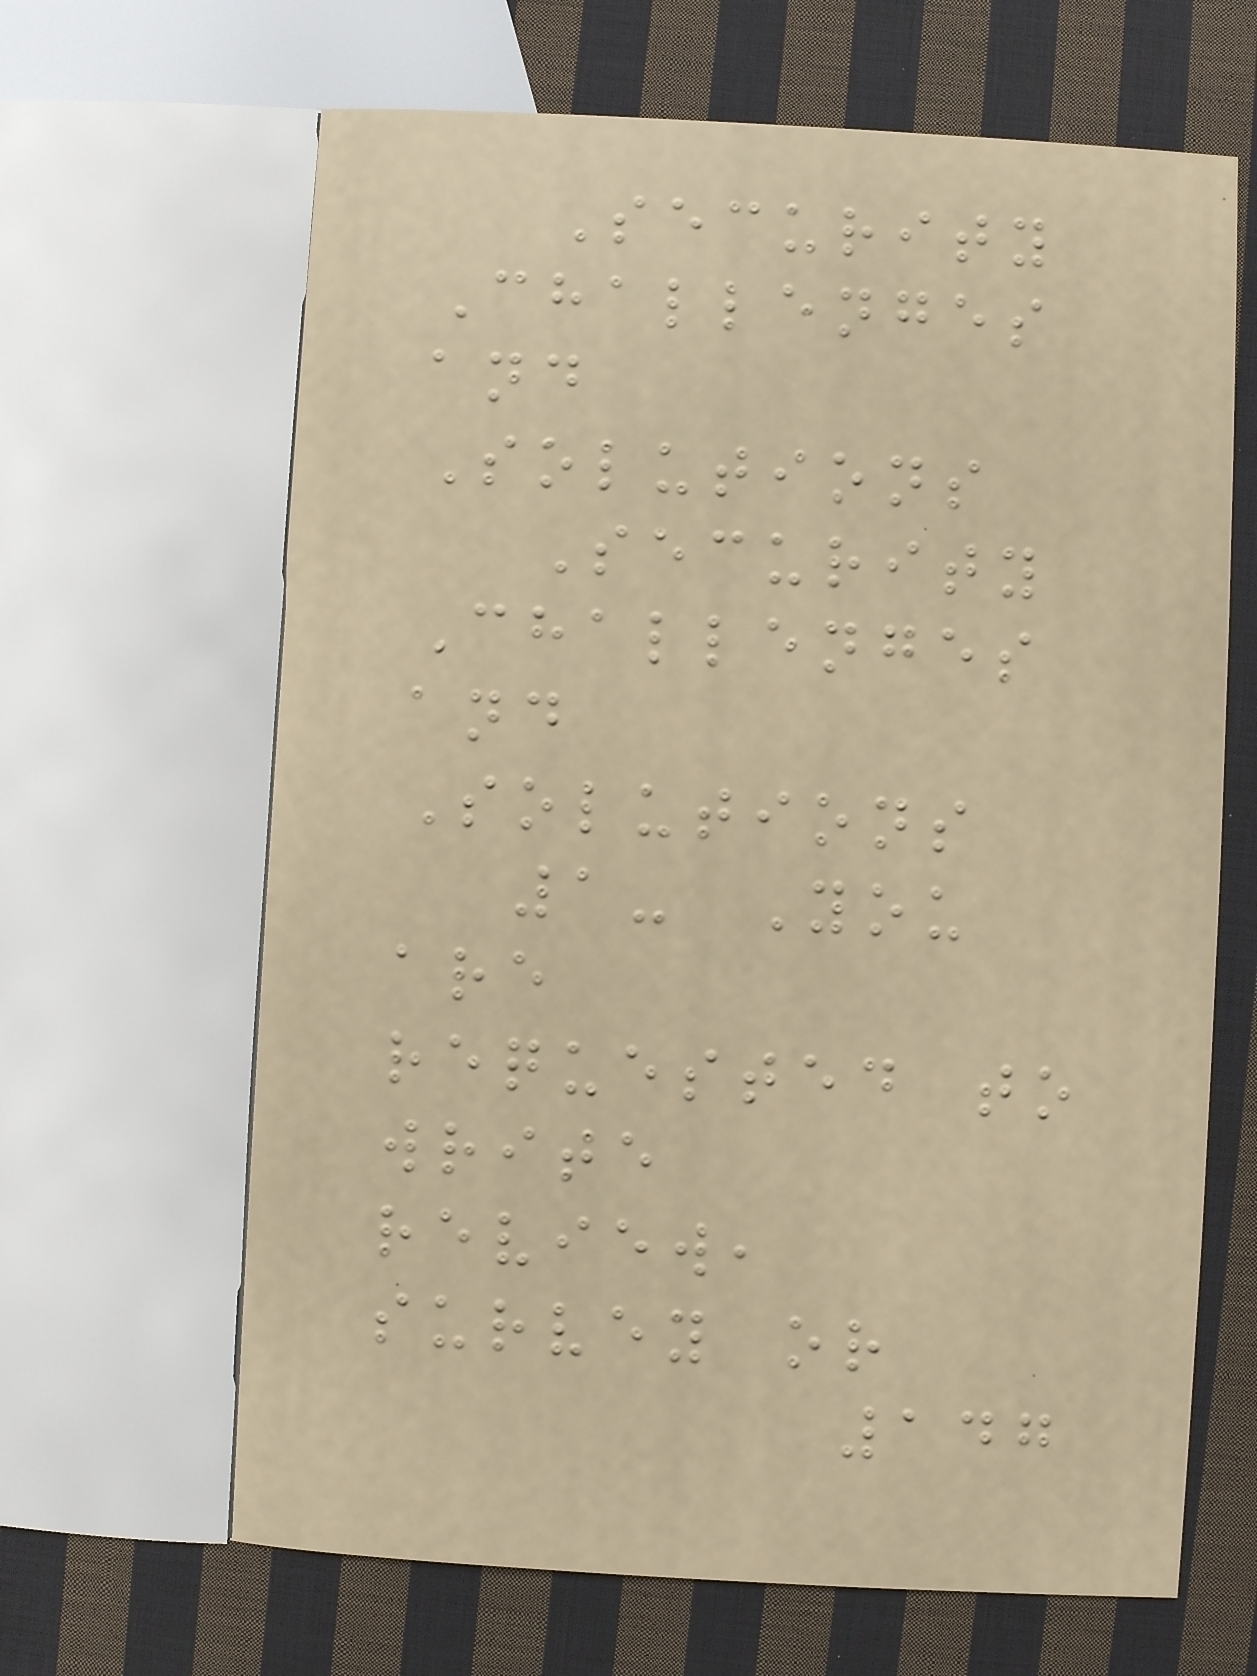Security
Challenges
and
Solutions
Security
Challenges
and
Solutions
1- You
are
requested to
write
review,
survey or
147
